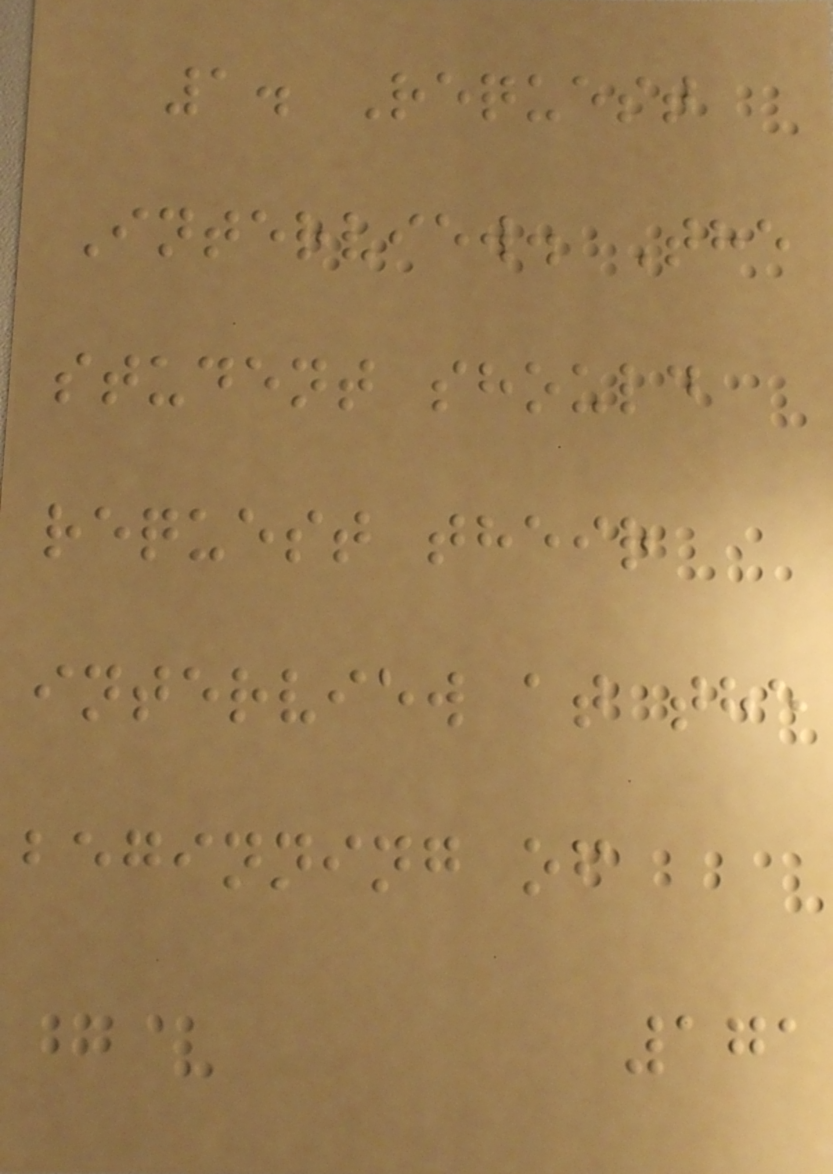1. Request
Interview. The
student should
request their
interview at the
beginning of
171
